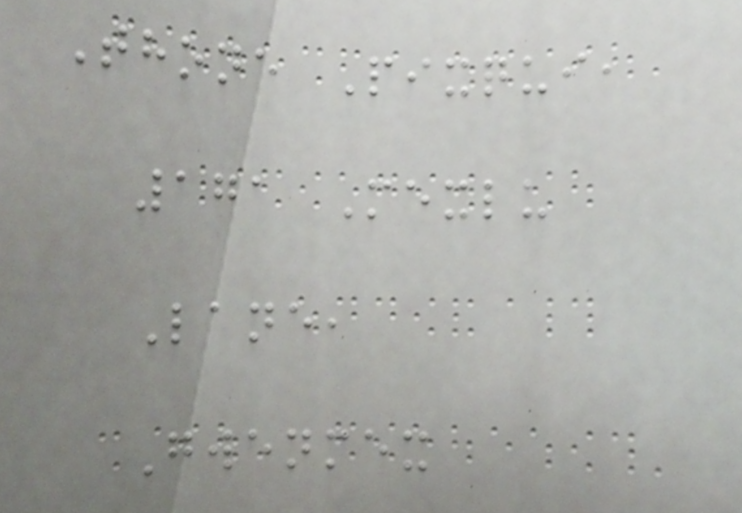Thone Pixqui,
171 Mexlu
Lane,
Gwenmex
